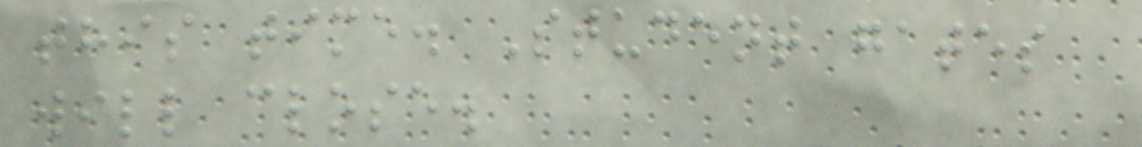this time. Student gates
will close.
